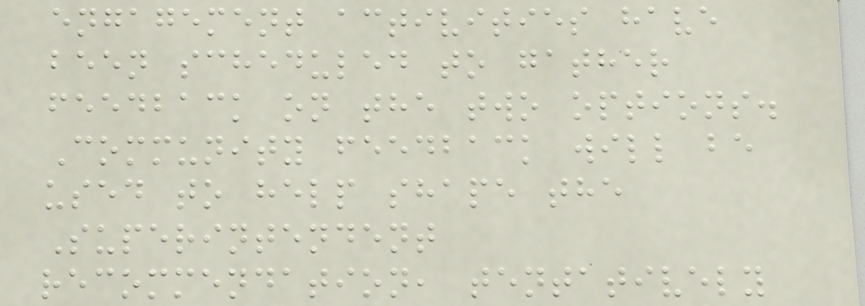engagement activities have
been scheduled to gather
feedback on the two options.
Community feedback will be
used to help shape the
Superintendent
recommendation, tentatively
